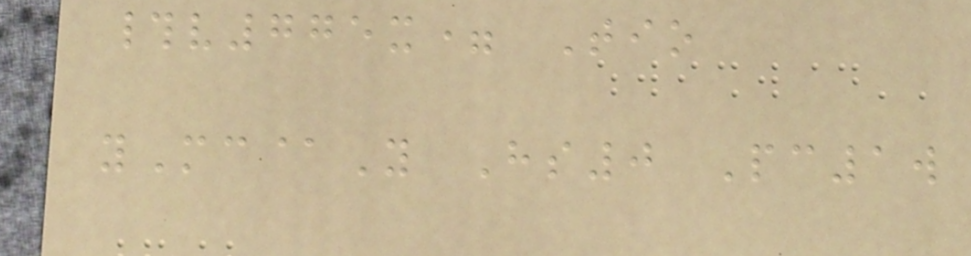#v775x= Tio
yMc@Y Hs0 Pc1w
